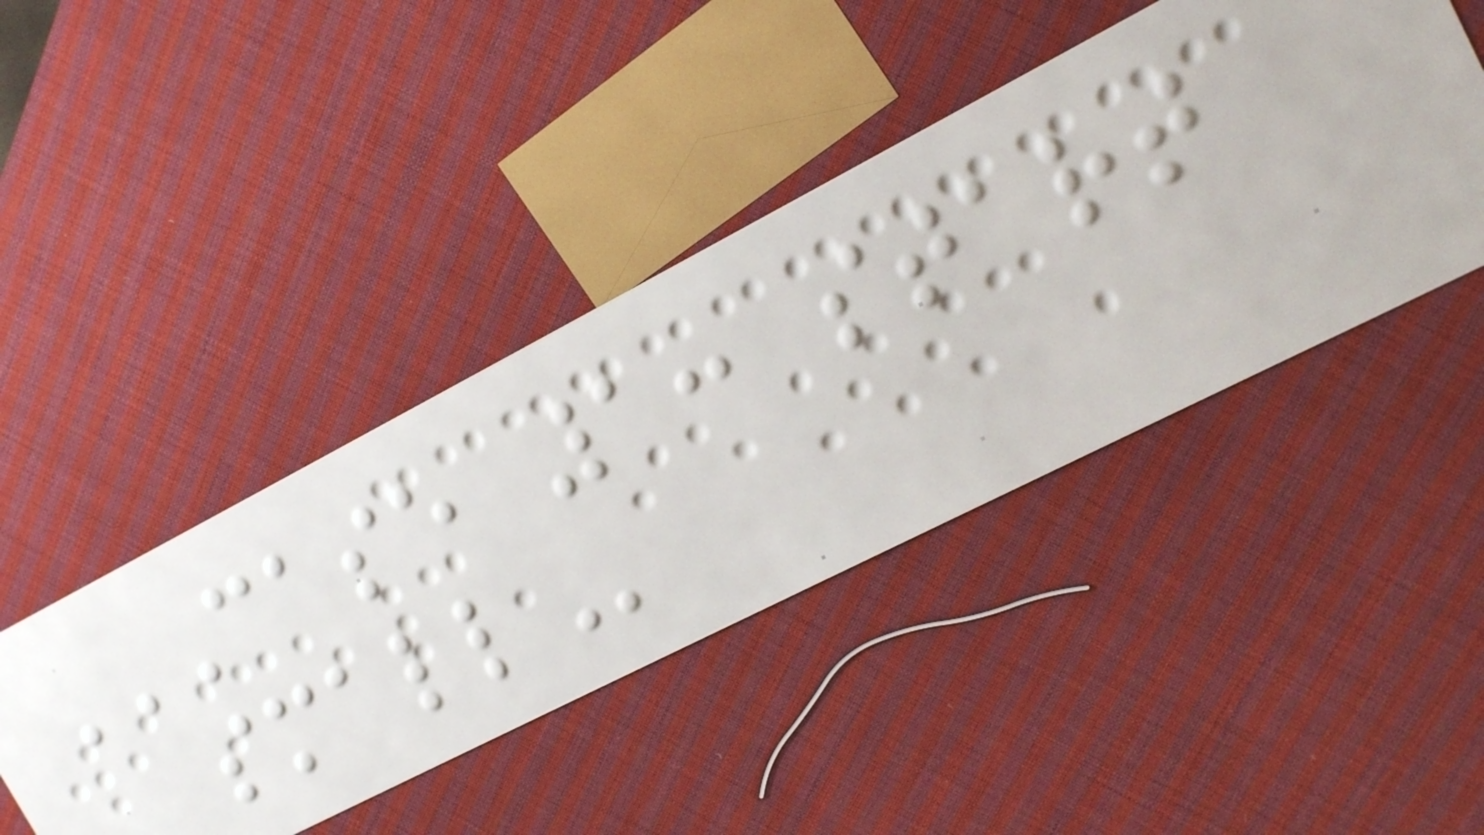CASE 1: START
SMALL
